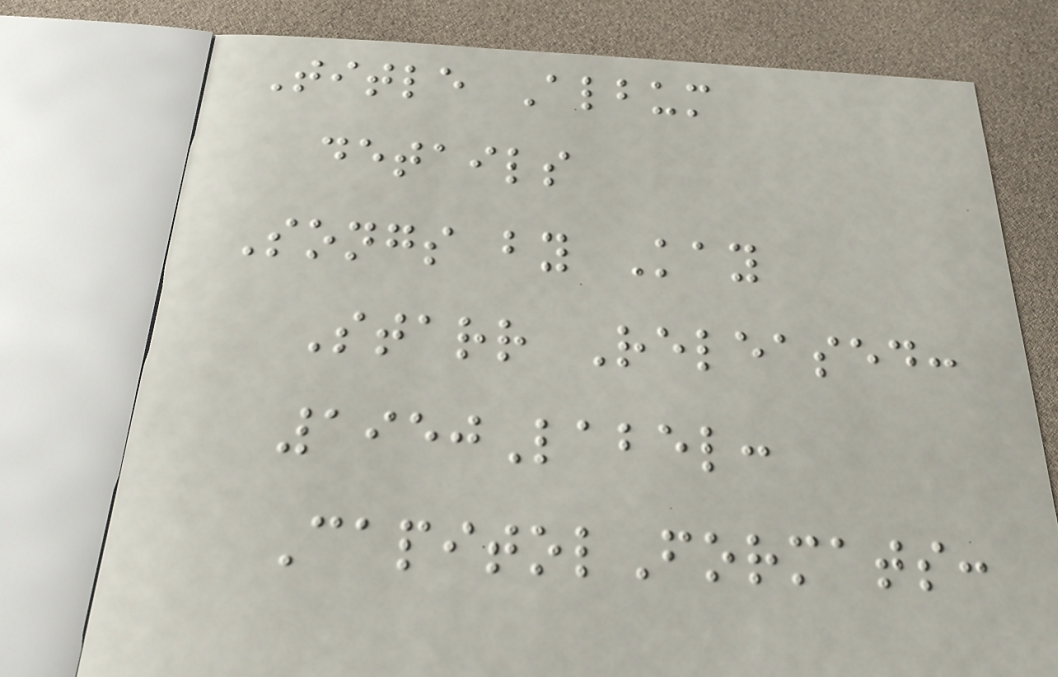Title Album
details
Songs by Kay
Starr Released:
1950Label:
CapitolFormats:
